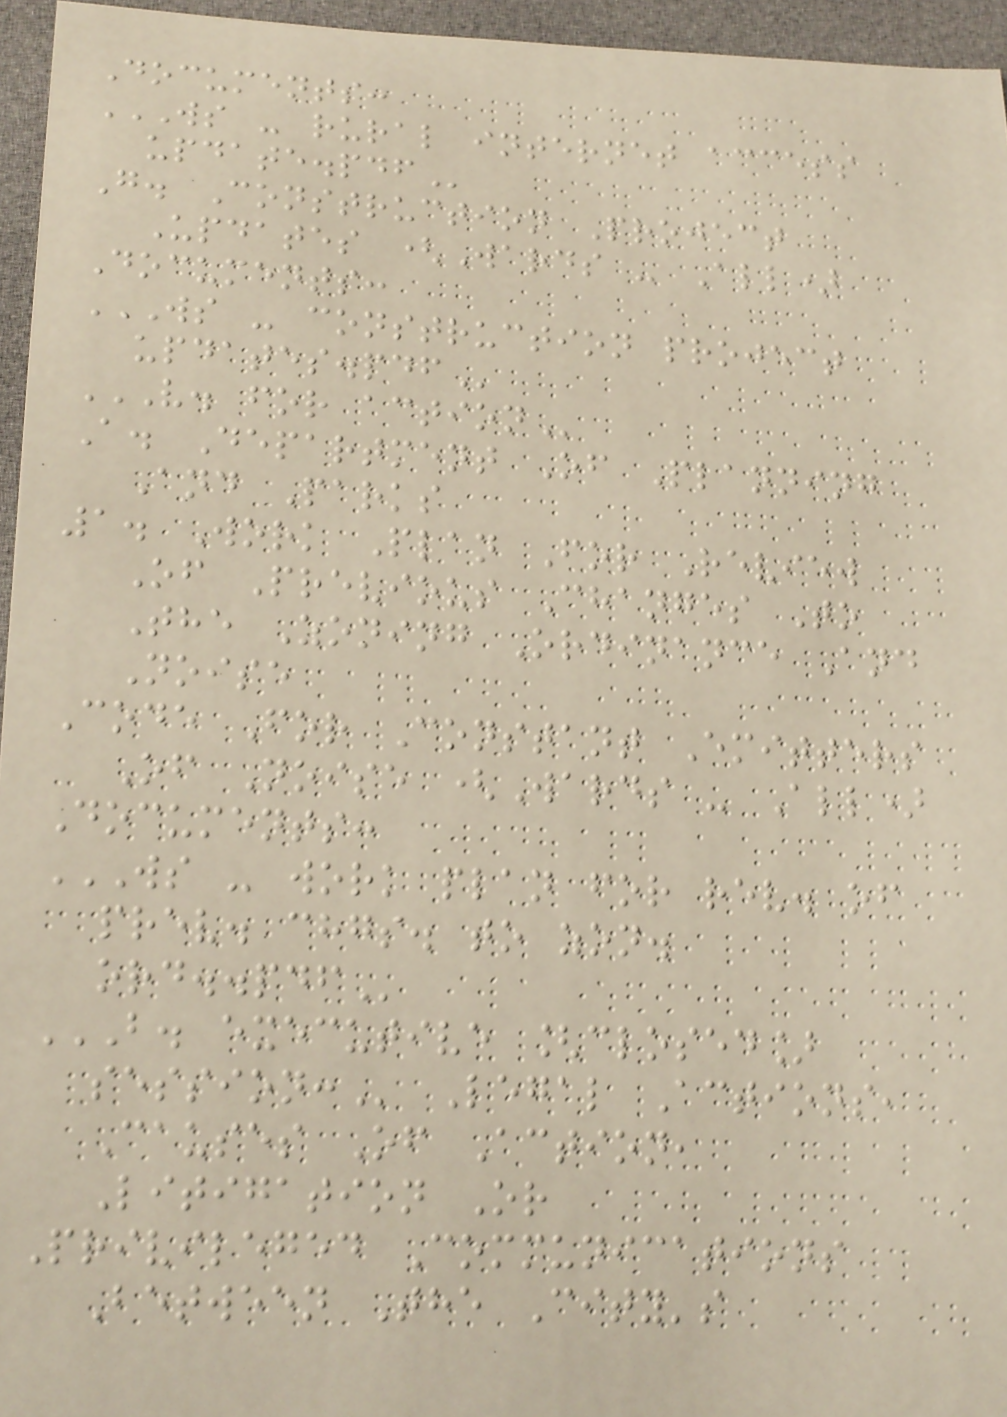Documents:
WS - RURAL INTERNET ACCESS
UPDATE.PDF
G. Construction Project
Updates (Wards - All)
Documents:
WS - CONSTRUCTION PROJECT
UPDATES.PDF
V. FOR ACTION
A. Department Of Planning
And Parks
1. Work Plan For Review
Of Previous Changes To
The Zoning Ordinance And
Noise
Code For Constant Emitters
Of Noise (Wards - All)
Documents:
WS - WORK PLAN FOR REV. OF
PREV. CHGS. TO ZON.
ORD..PDF
B. EXECUTIVE [CLOSED]
SESSION: Legal Actions,
Causes Of Action,
Litigation Or
Privileged Communications
Between The City's
